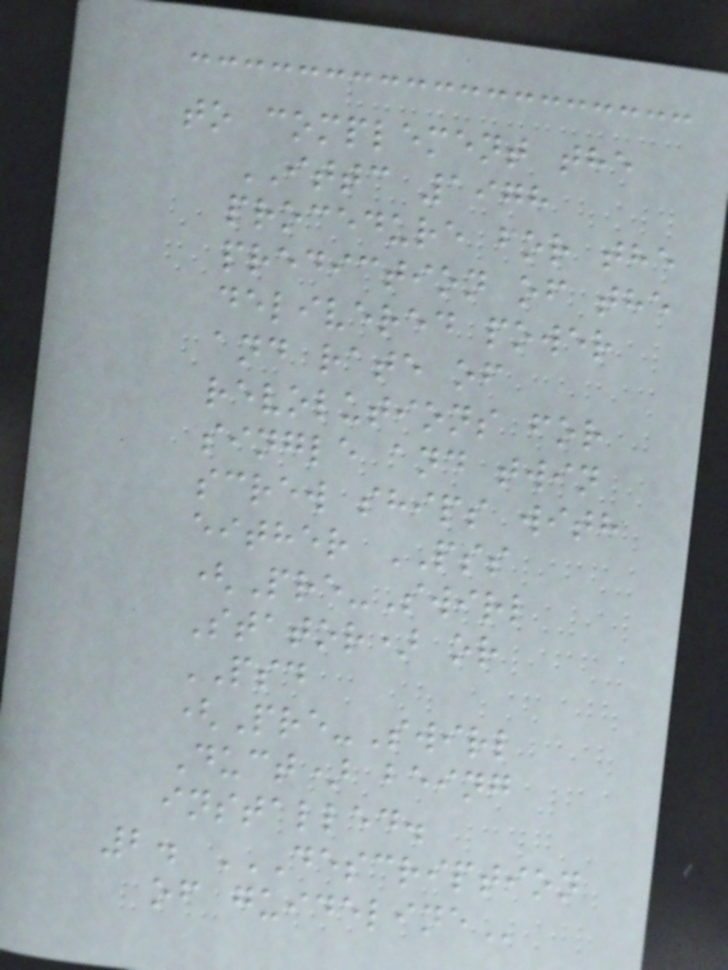to complement the
ITTC 1978
procedure for the
prediction of the
delivered power
and rate of
revolutions for
single and twin
screw ships with
either PSS
(Pre-Swirl
Stator) or
PSD
(Pre-Swirl
Duct) being
installed.
2. DESCRIPTION
OF GUIDELINE
